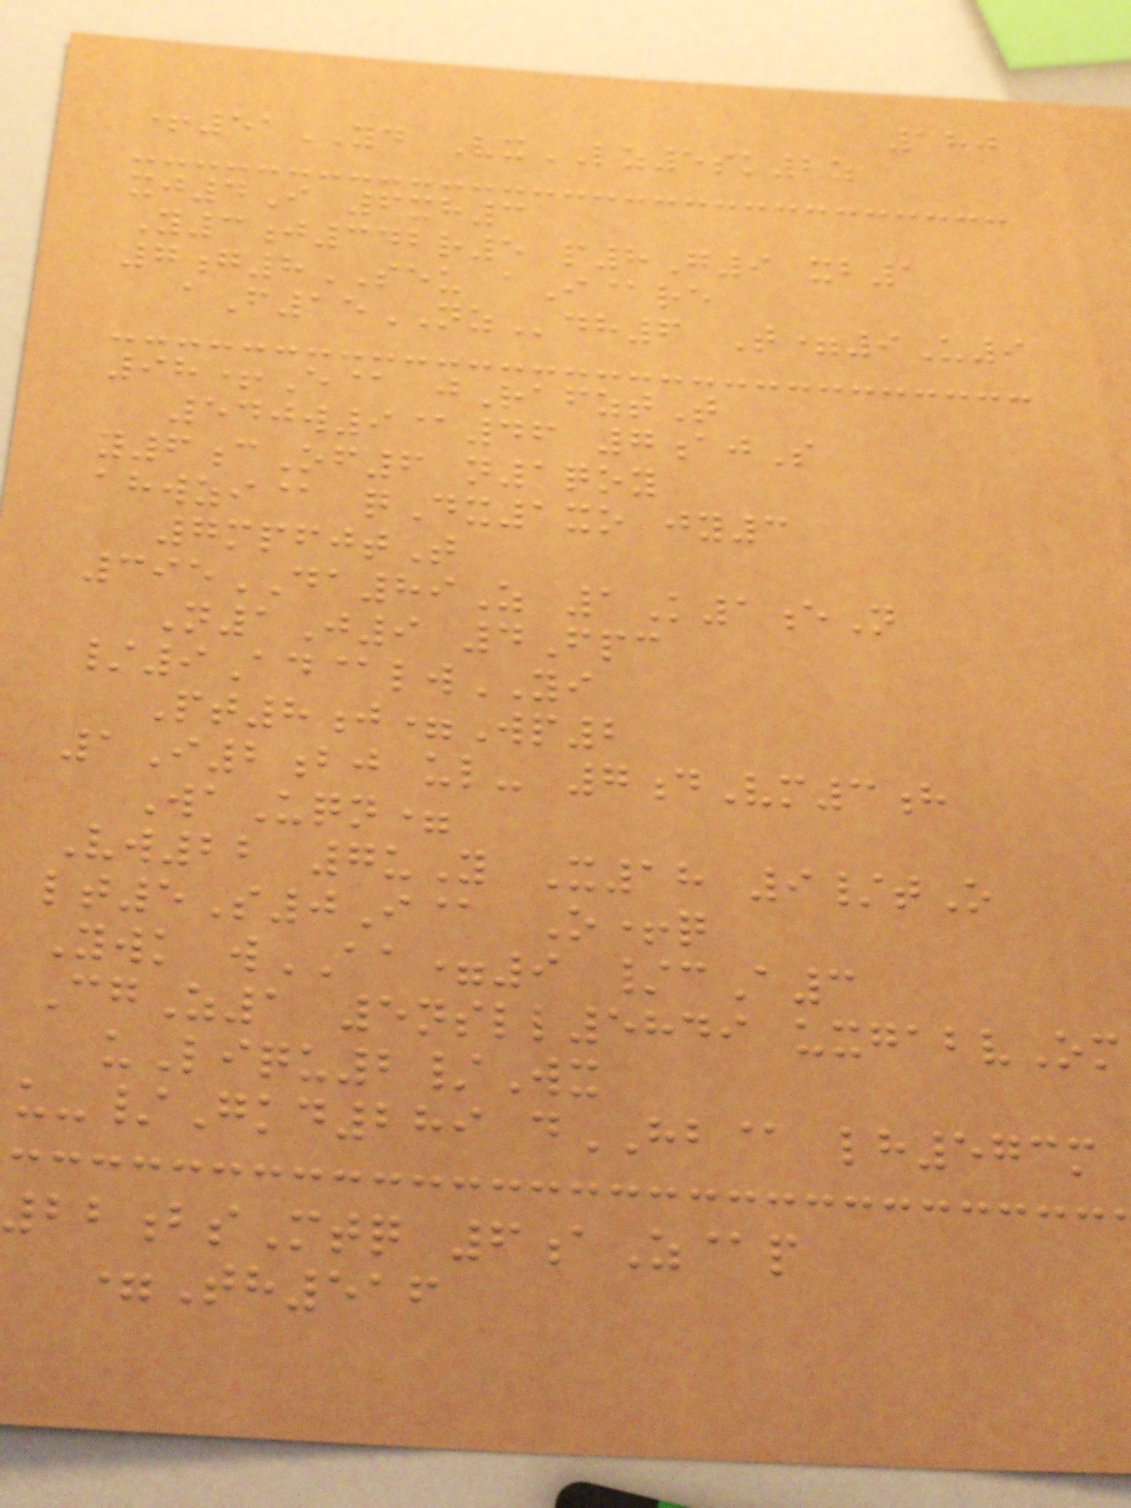180
+51YD VxLZ5sk2z
xj4I 6xh3
Y3j342r5 p8G9 xb1
7g8SEU aI@re
aF15NZdh6 T=9U9
98+E@ jRafztT
540w9@46 7ajS
y6cOf6 n1qoy
ahwzi@ qDx1xo jy3
7mpfjtT
395DA89Z 1K1eN
N1J9 4Fpc
/9Ad@lwYI
Pt8j=Wp2
1I2bj ul- 7dVm3h
WaUqn=
Vw22 7uY X18 9/tO
lt5S0I@ O+q
Ywk wAA=9 /cA3
CgZ1 5nsll5849 uxgabvOm
uLiqu2/Wx
u-/Gkd289 dHB@ lh573m
22bsMtq 6aZ@p
=Th516
